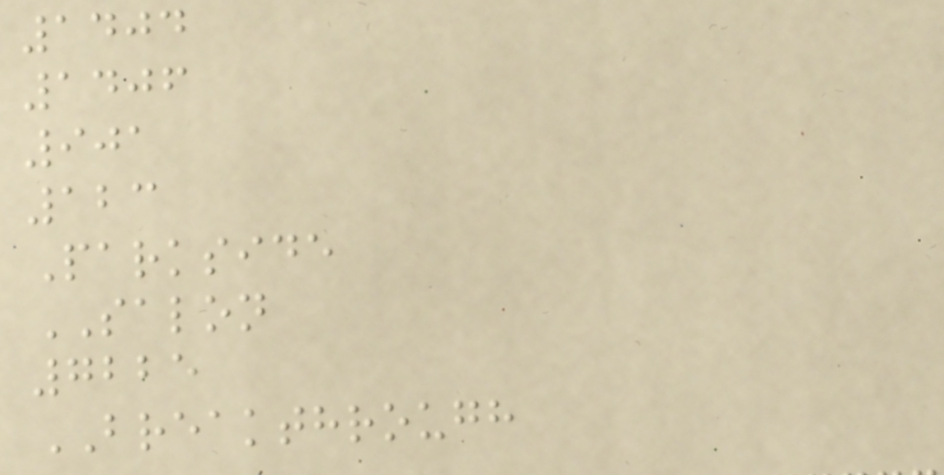1404
1406
901
123
Parkside
SALON
7225
BREAKTHROUGH
